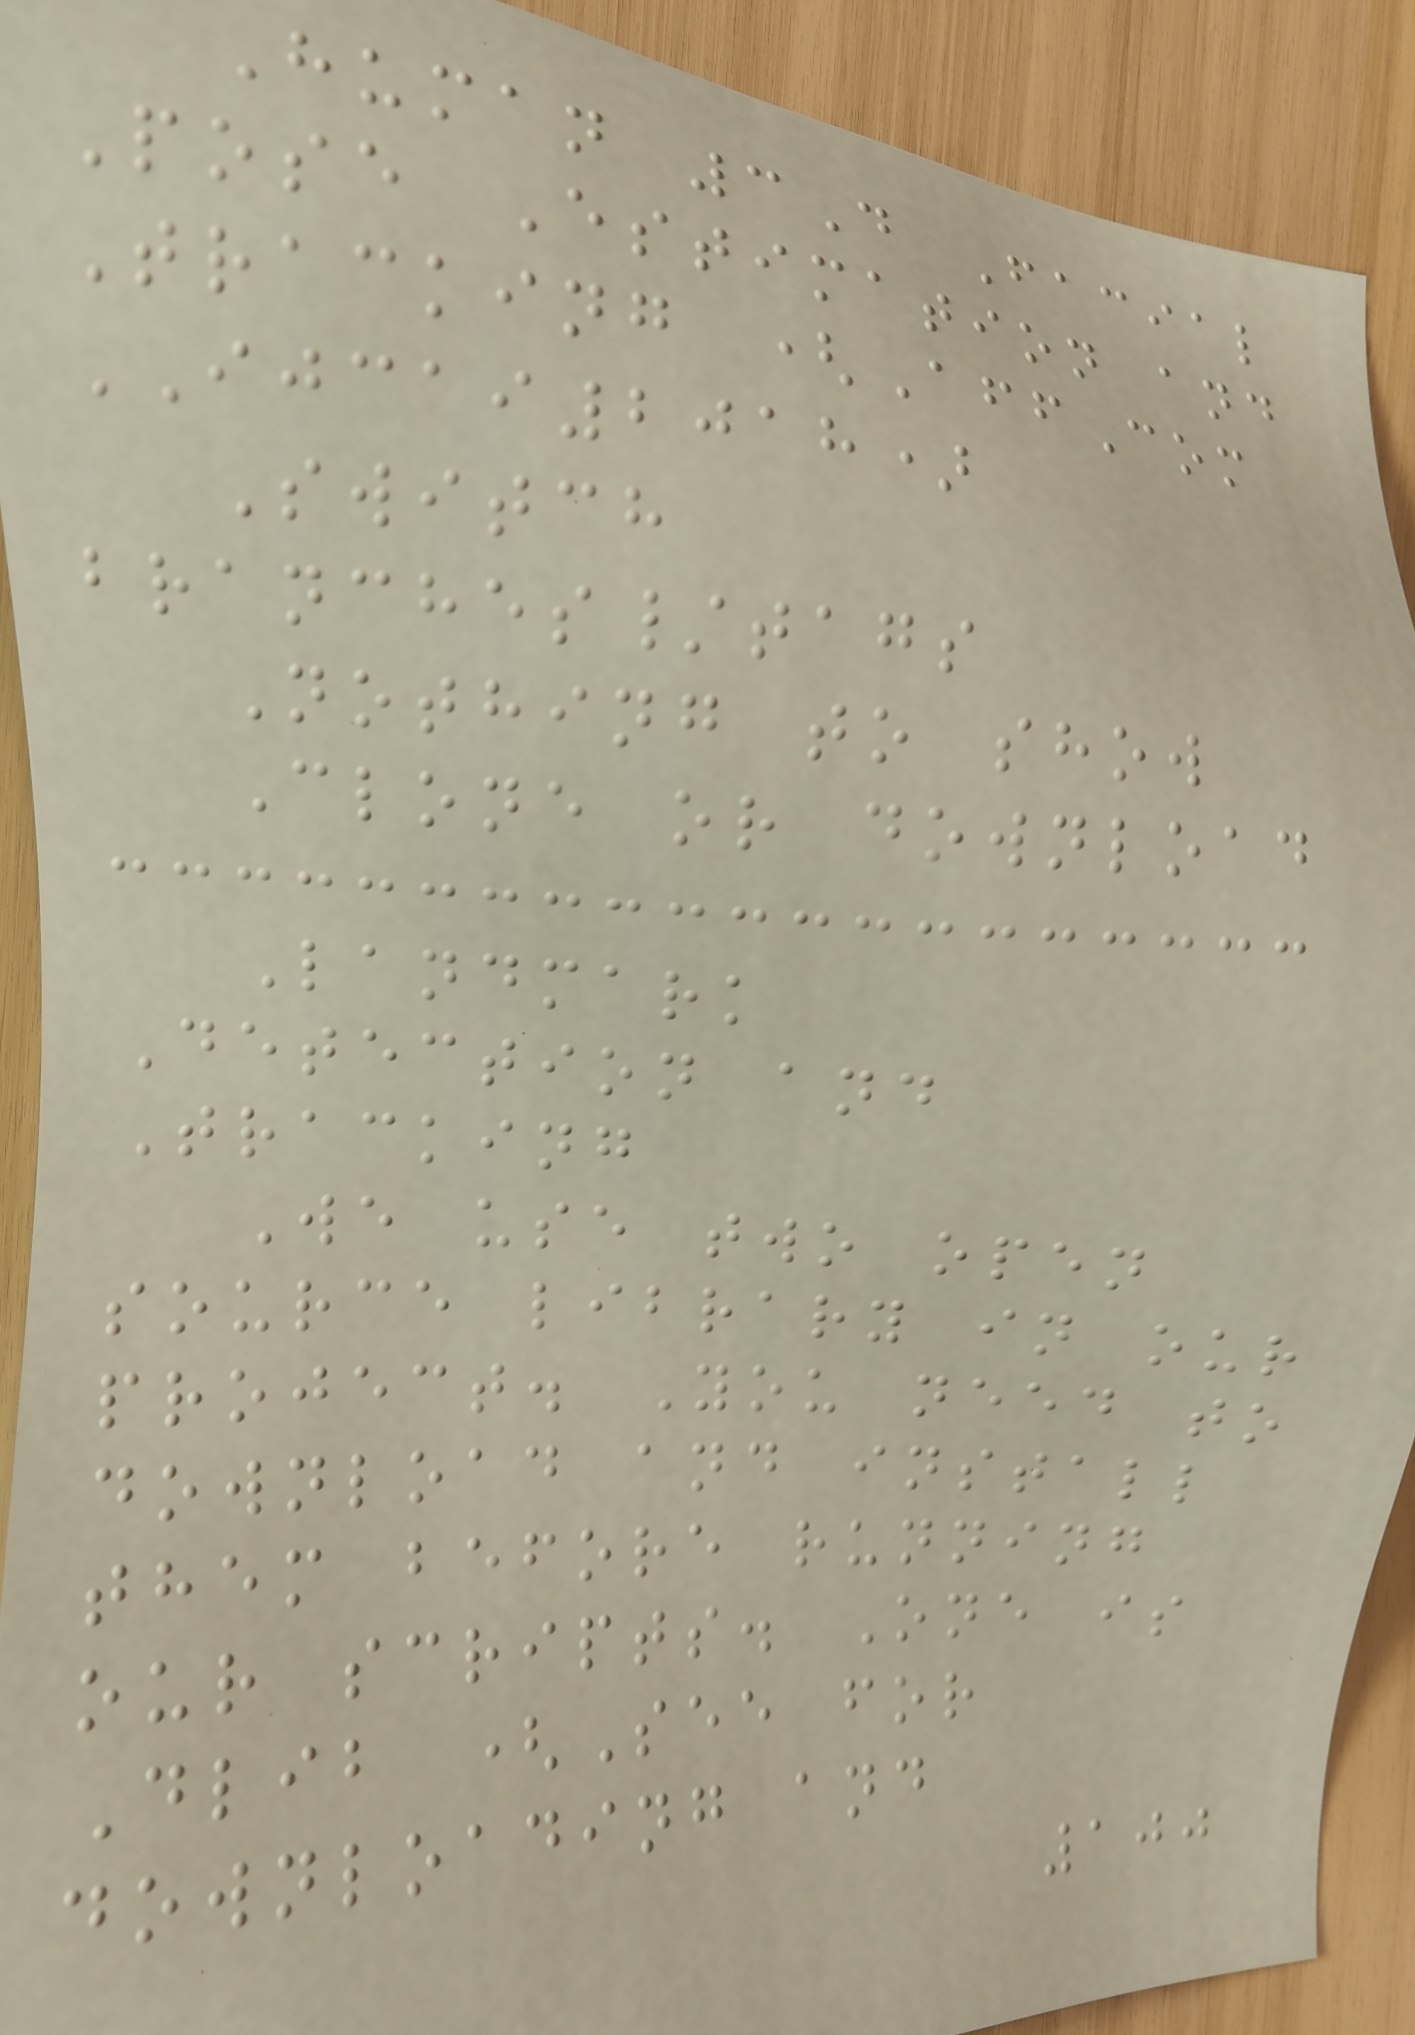Human 3D Facial
Pose Estimation and
Tracking (AffCom
IJCAI2018)
Switch
branches/tags
Nothing to show
Clone or download
Landmark
Detection and
Tracking
We use two open
source library in our
project. You need to
download and install
them before running
our scripts. One is
Dlib (See for
downloading and
100
